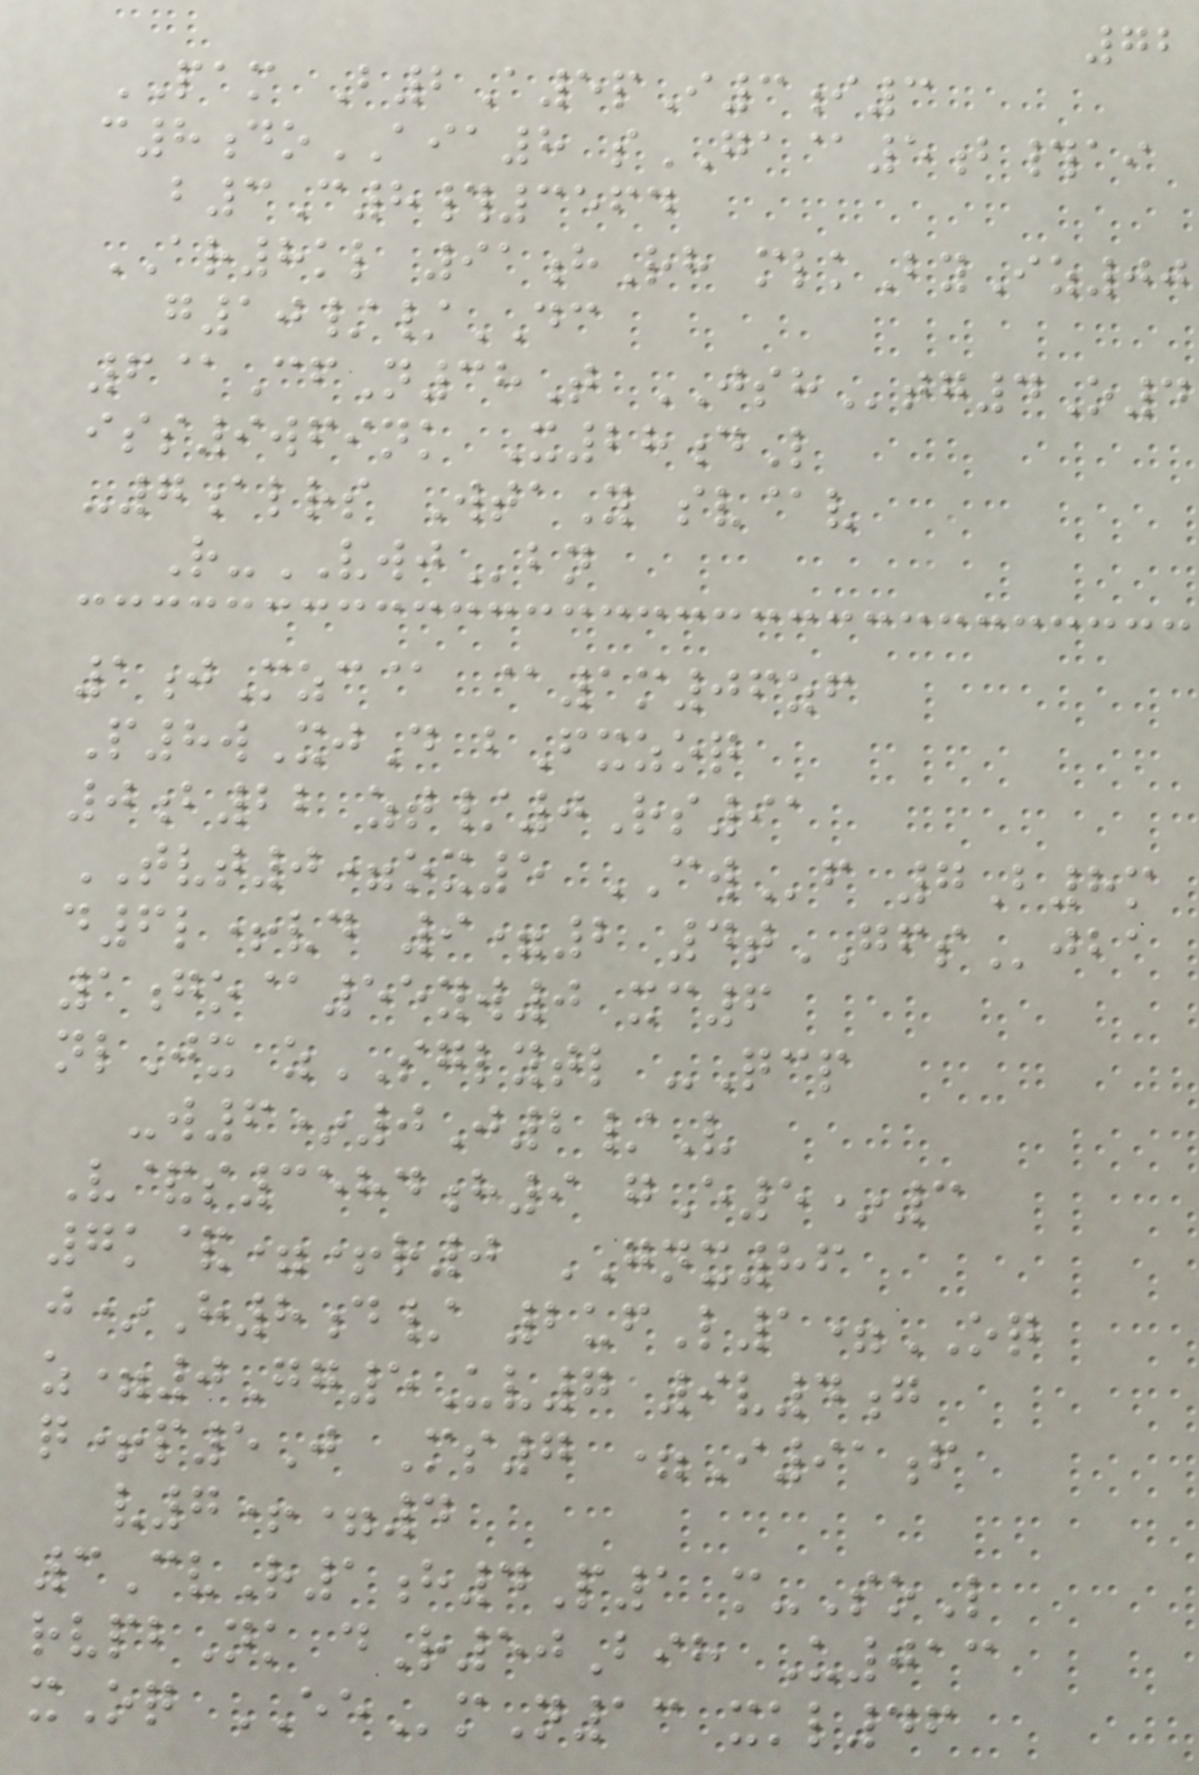72
PAM B2A5pI3i3
c8doAIA8 sGA@5b#ai
b3C8#3564
AR8kl 91hRh mlkByIz00
g10//DC
6@CfN38T JSHtg4O4
iss9wfink X28dL
-7alrs WtaY sv@v
R-VWJbn
1jMzc@ @1m06zf
P8wXjD bFxzoq
0b22 zt/0Rs91
TVT0=ox5 CWf 7B8m
d6l+vd 9=2 4tGFSjba
1go@55yw0 xc6
nlJx zSGLYTL -Qcp
-w6*0J2/V
V&s3584h9 gE5*3
7k&=+r0 GNX86
j*H8d/ 2ufL1=OQ
z=0Gg5Uv7 9v4g
q+p5J Ms7 =I91f
v7+=4
3CvR1h4P1 m-SoL
rvpbNk dR50Bih U013
xOq EEmN13 xkl46
